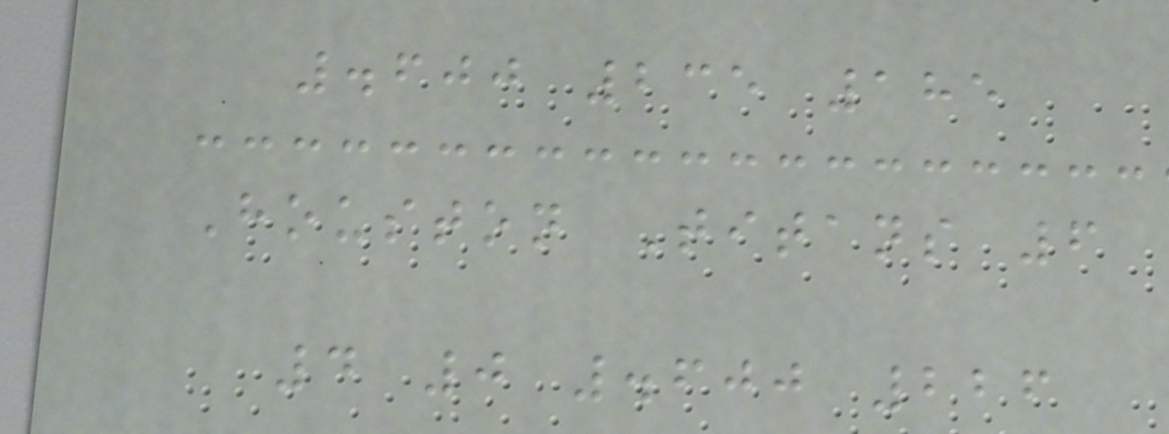.600 235 185
Houston Titans 6
4 0 .600 226
